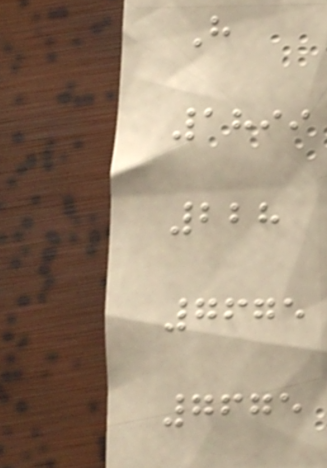H
1899
228
7675
7675
